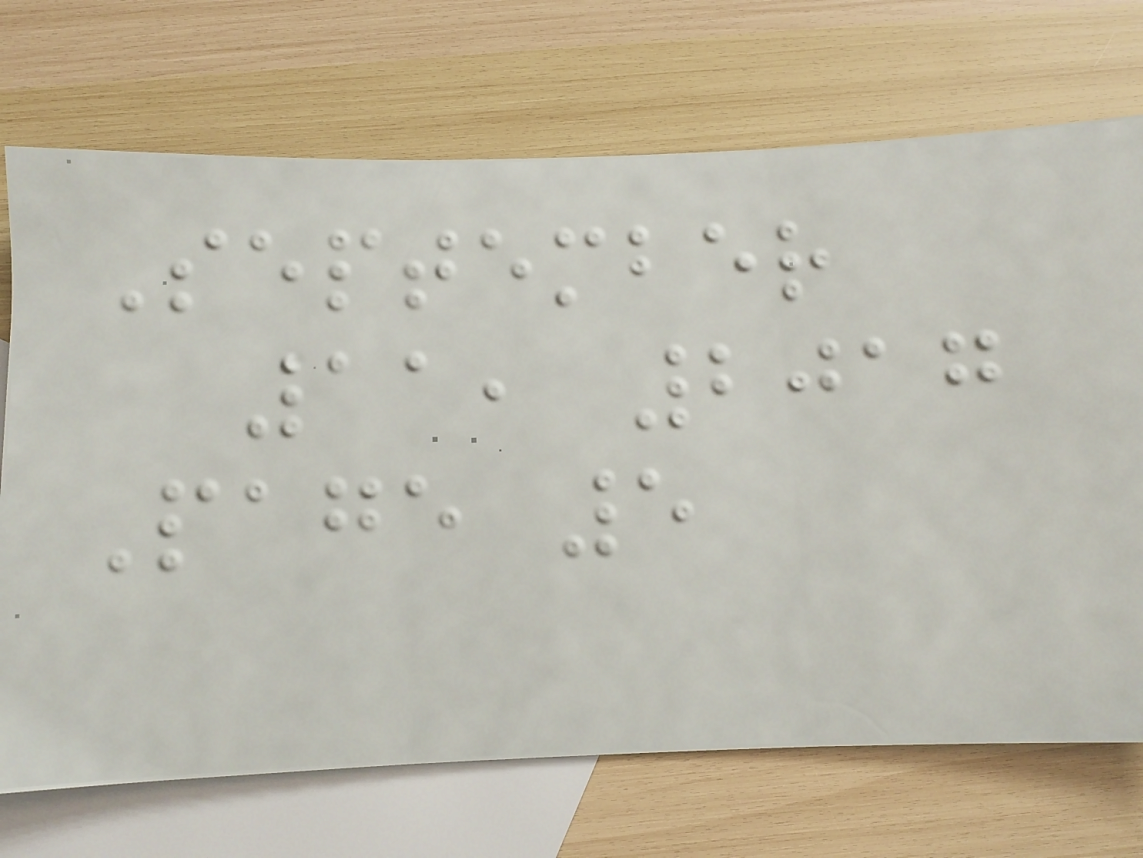September
11, 2017
Page 5
